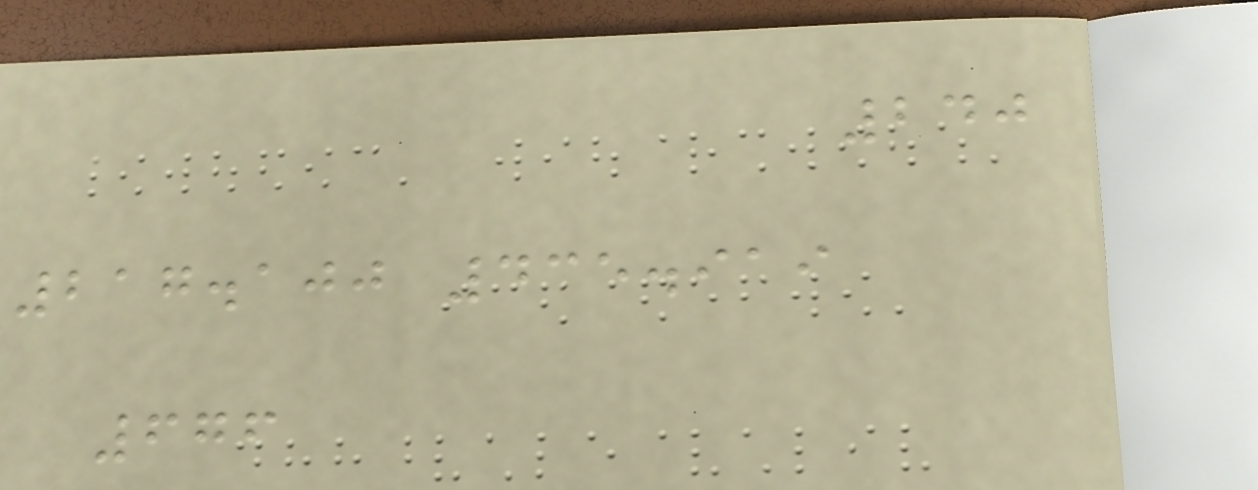240
217.100 435.919
676
